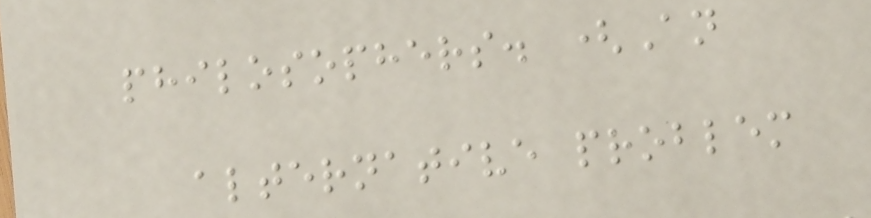philosophers. (An
alternative problem
